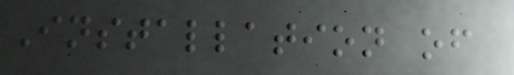Installation of
